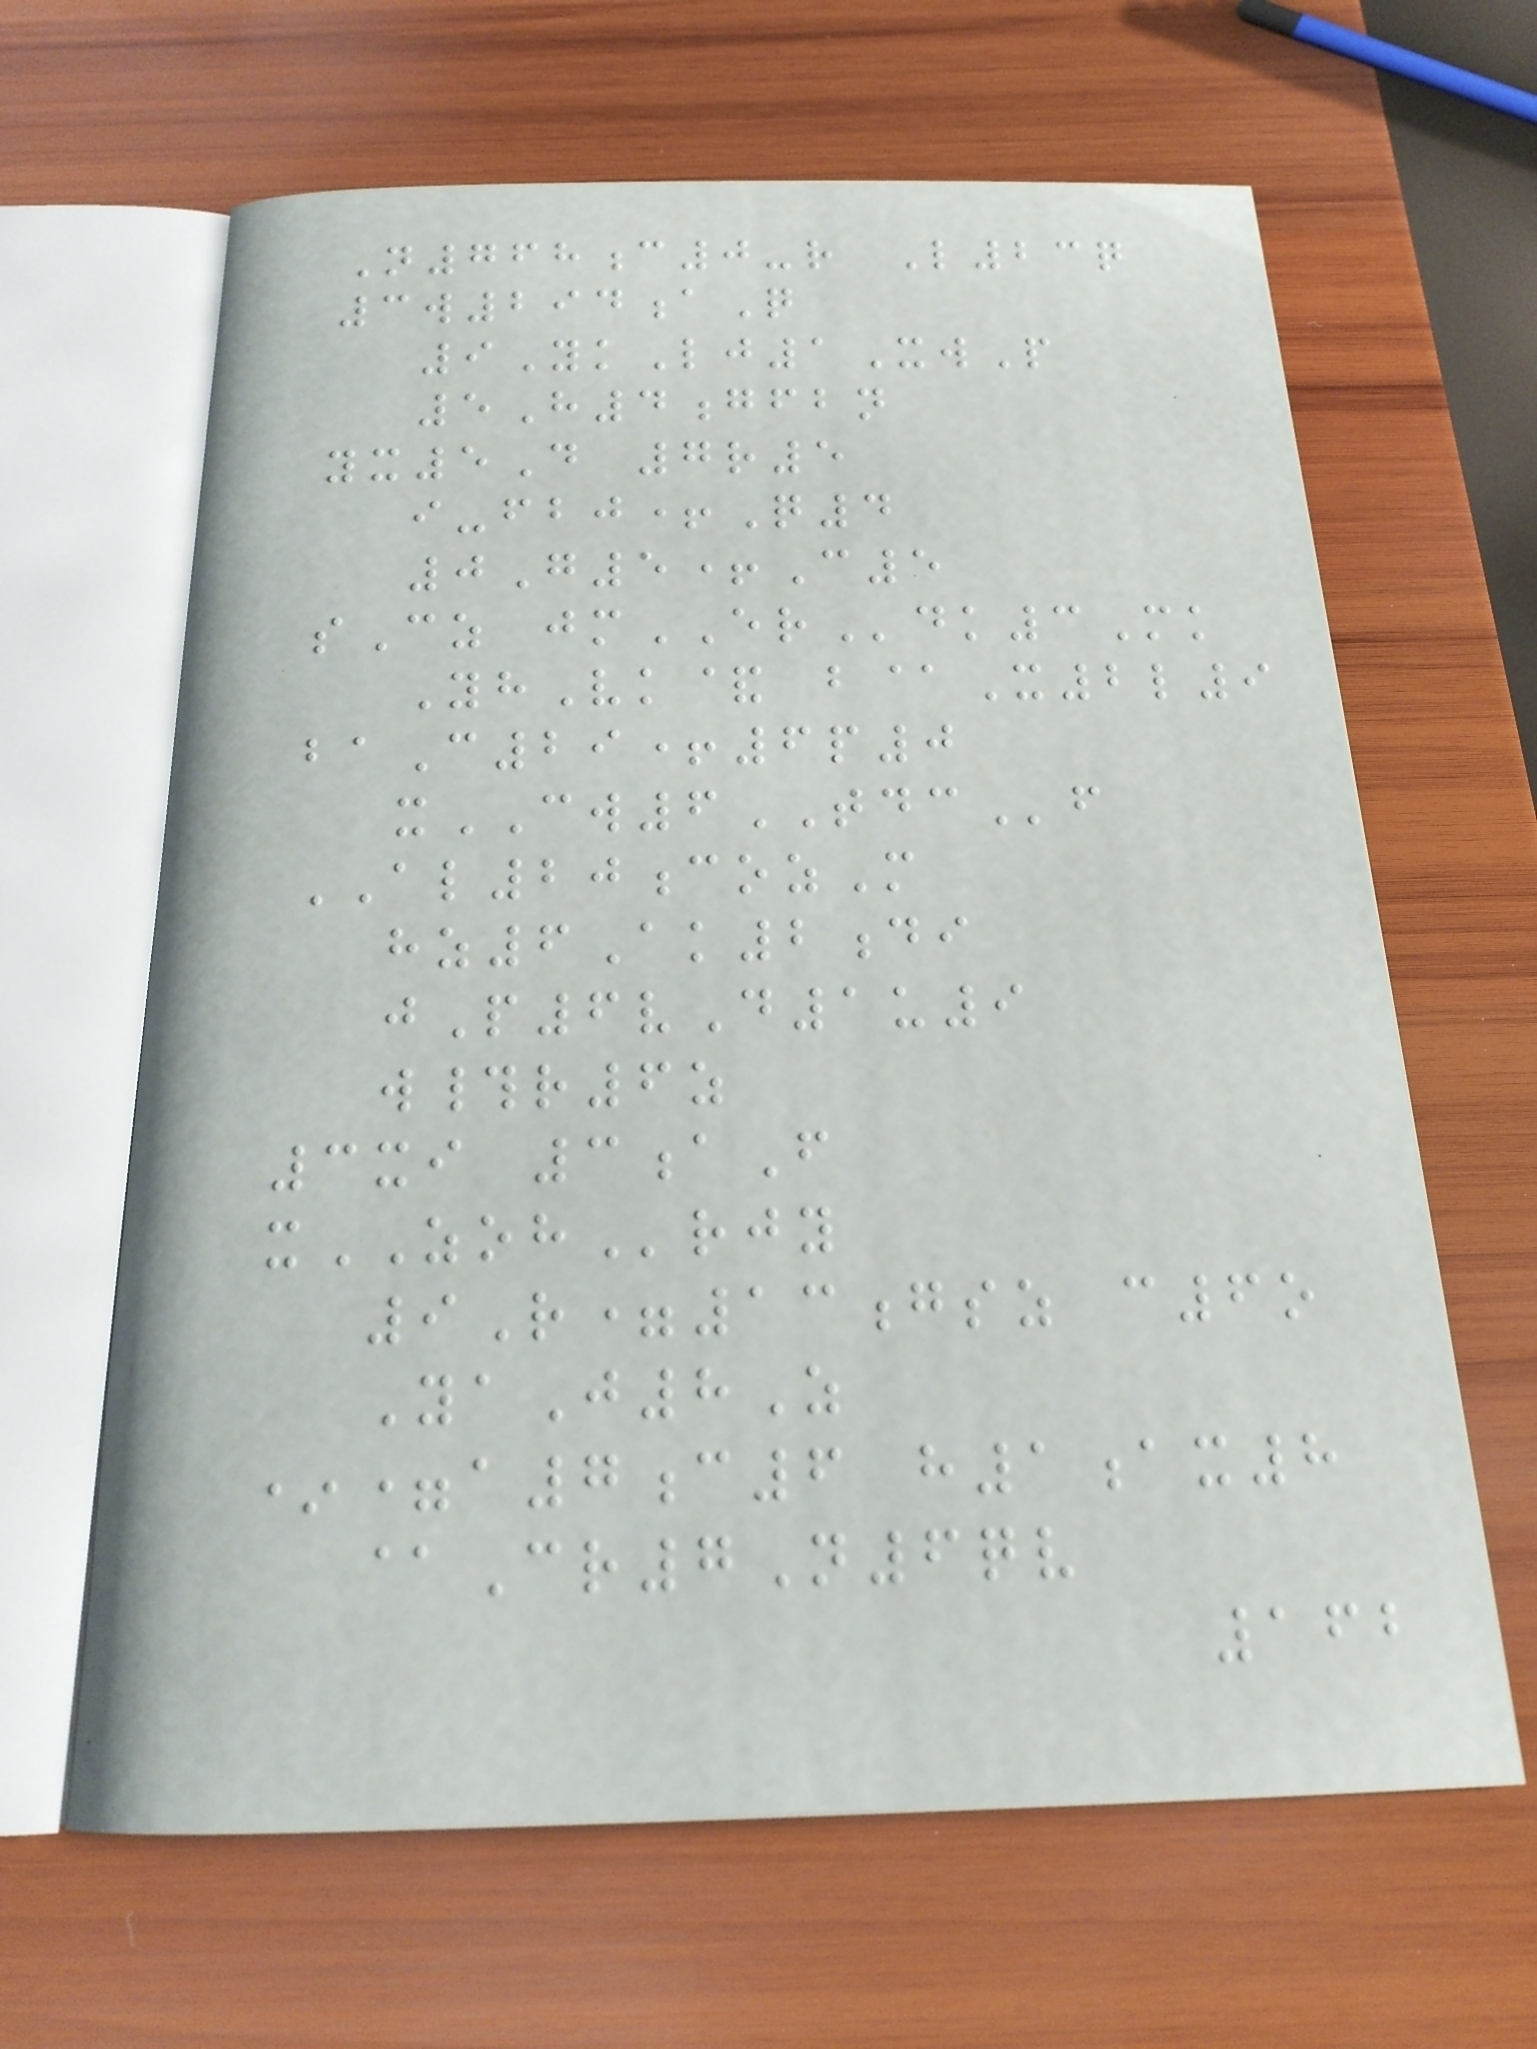N768c0-r L23q
3w294aQ
9YkLj1XwP
5H4gfbn
yx5D 7r5
i-fbj+Q4
0G5+C5
sCz jmERdk3Mk
YhVk& b@X2l9
baC29+6p0
xCW6TDCf
AL20cozM
hz6Ak2di
jP6vD1u9
w#r6z
3xi 3aF
xZOHrjy
9R=13gsz c6o
YaJ8Z
*=a7c6 h1ax8
@Cr7N6qv
162
